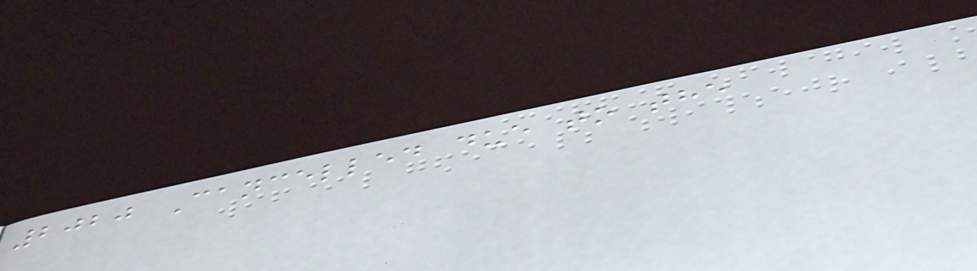2020 Cancelled due to the
